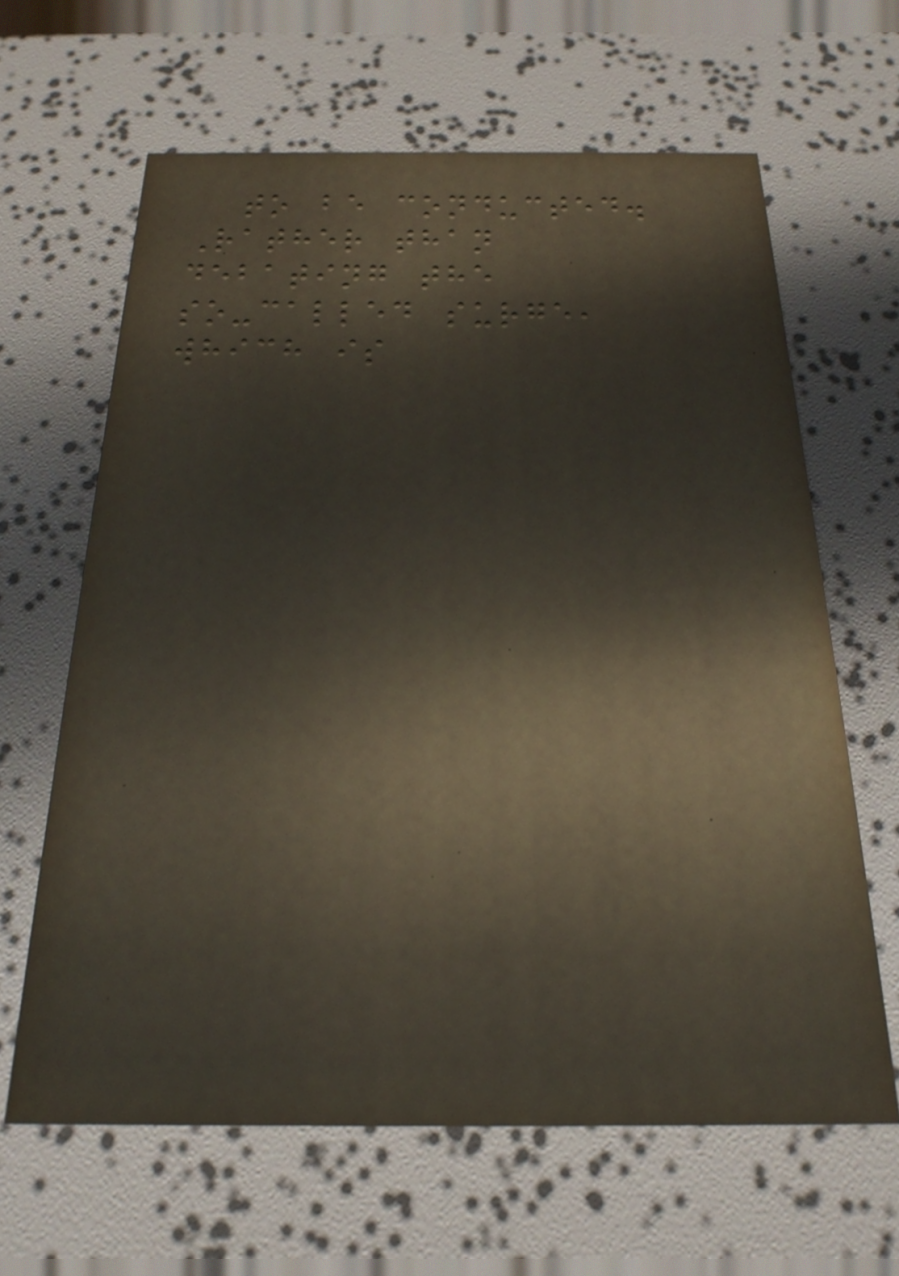to be conducted.
Rather than
debating the
so-called surge,
which is
